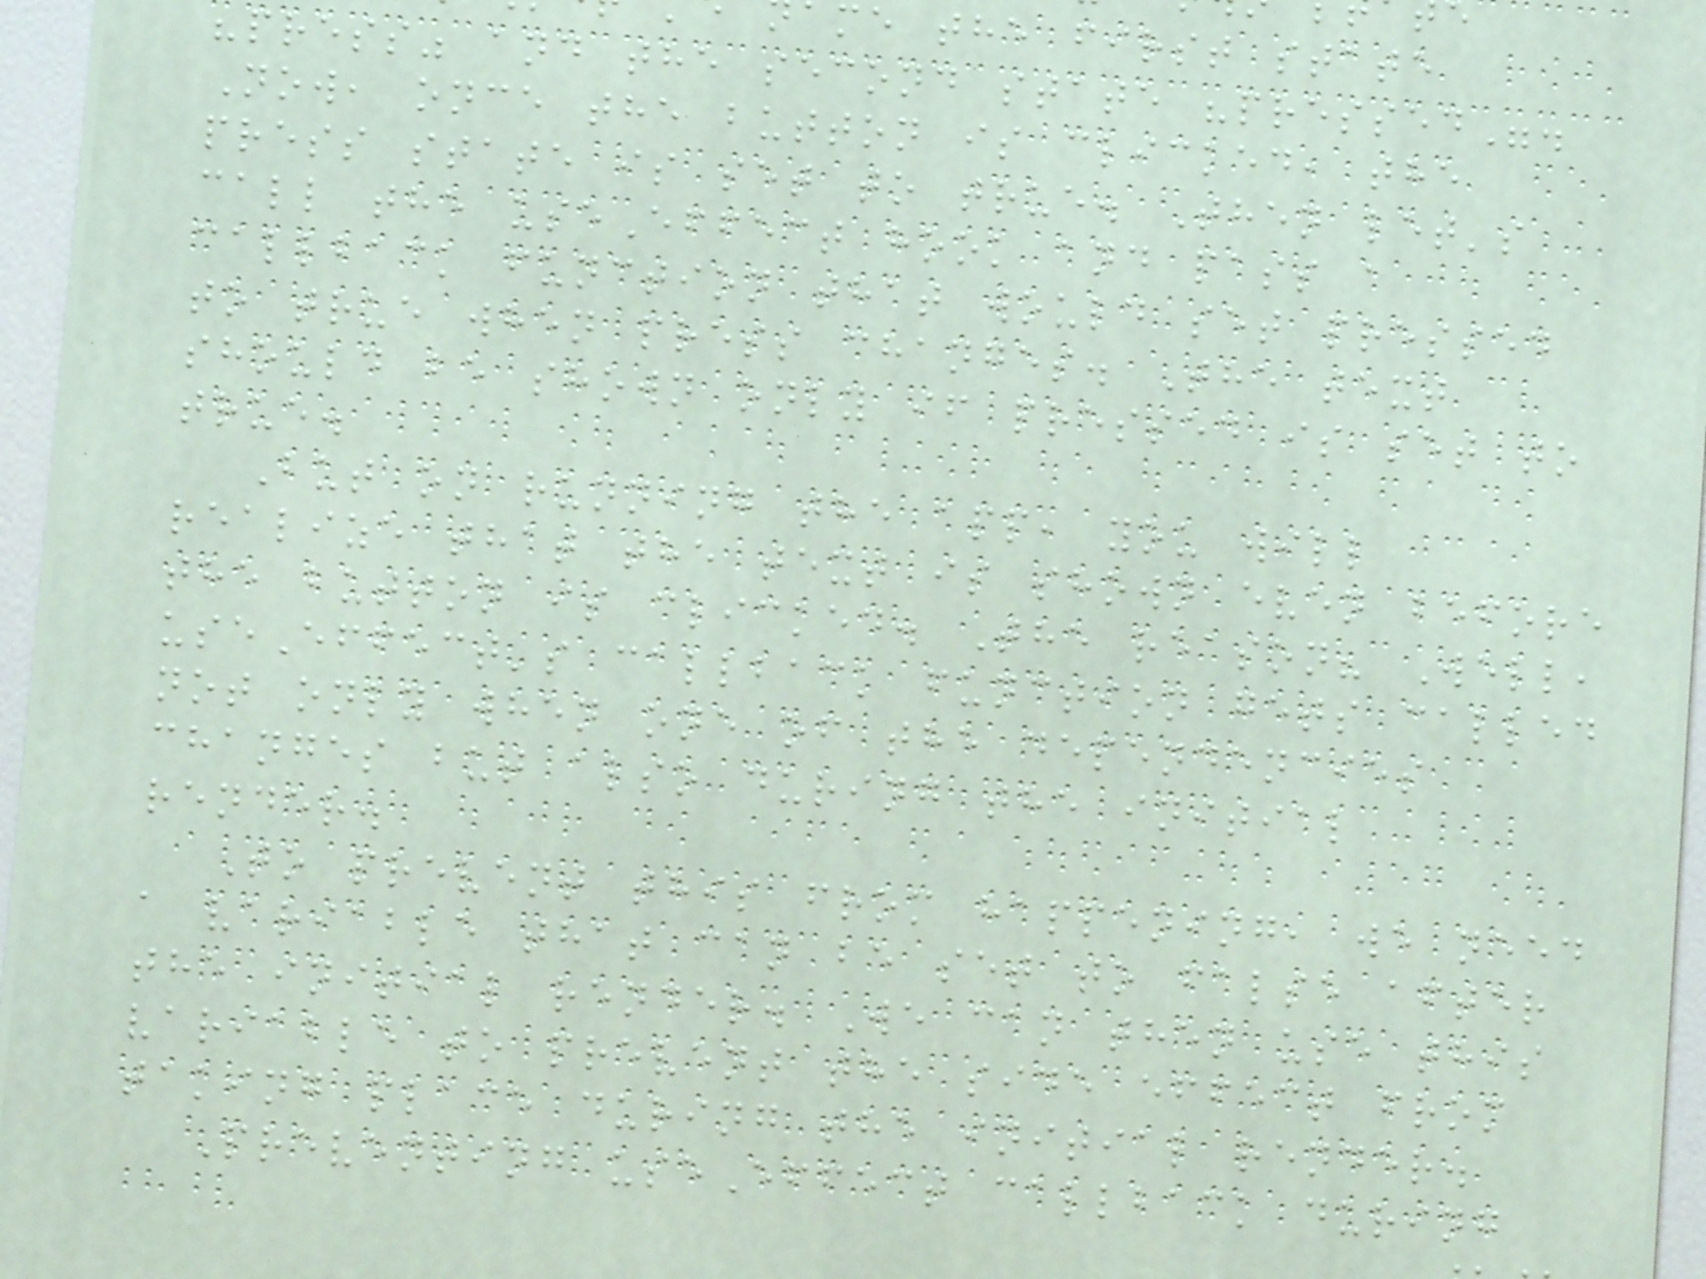me the first state
"press" and the second state "pressed".
Now, once the button is clicked, the
press state is set to true. Then let's
call the useEffect hook and pass a
callback function that would set pressed
to true when press changes. The text
should be shown only if pressed is set to
true.
But on running the app, you will
realize that the text is shown even before
the button is clicked. The reason? Well,
useEffect's callback function gets called
not only when one of the dependencies
changes but also during the initial
render.
To prevent this from happening, we need
a variable that can be set to false after
the initial render. We can then use this
variable to prevent the side effect from
taking place during the initial render.
Preventing useEffect callback during
